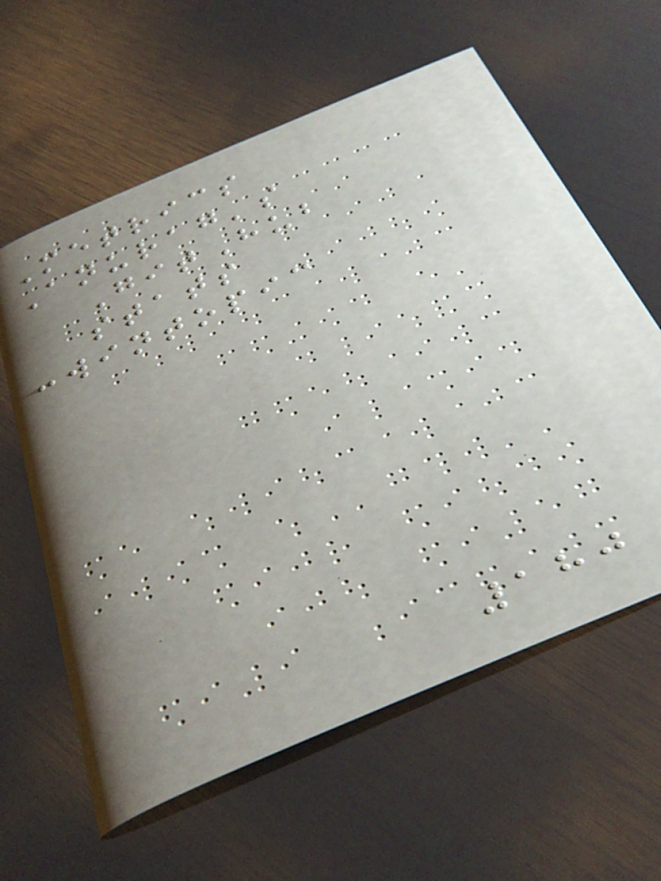Metrics
Anurag's
GitHub
stats
:wintopic
180
